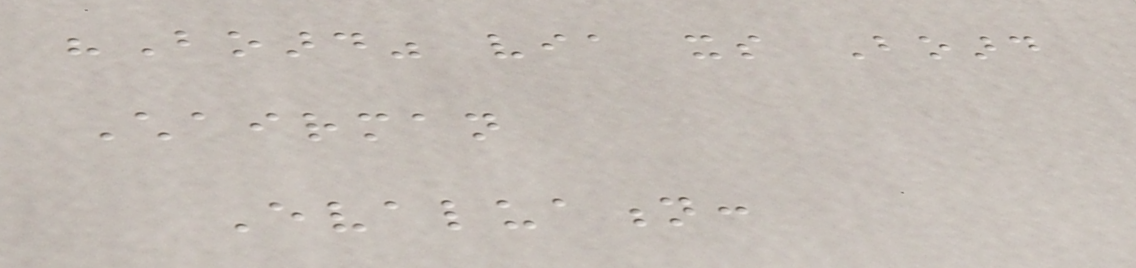"Board" via its Board
Chairman
Evaluation:
